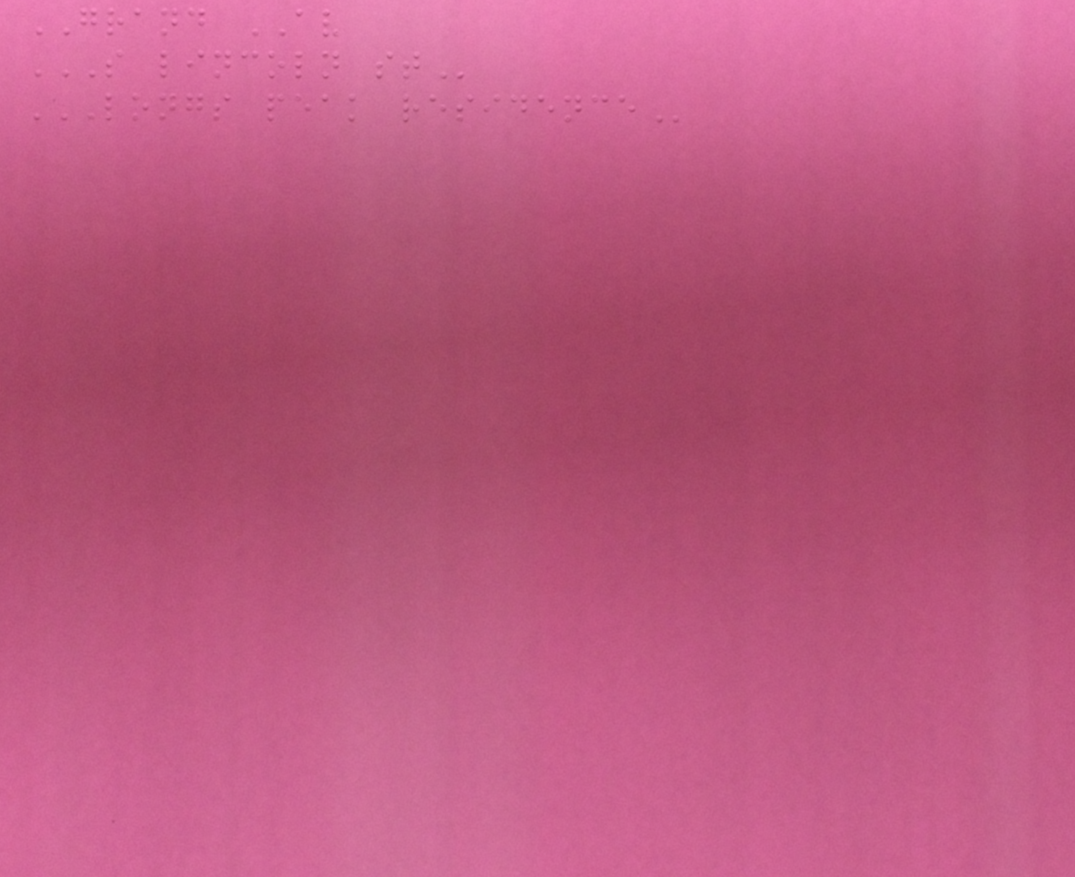GRAND AV
S LINCOLN ST
LONGS PEAK RESIDENCE
